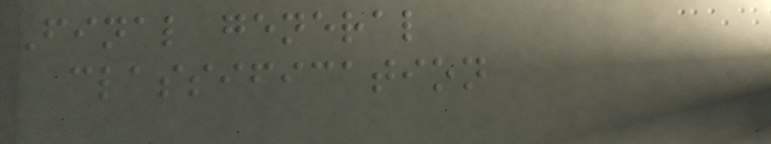Final general
classification
